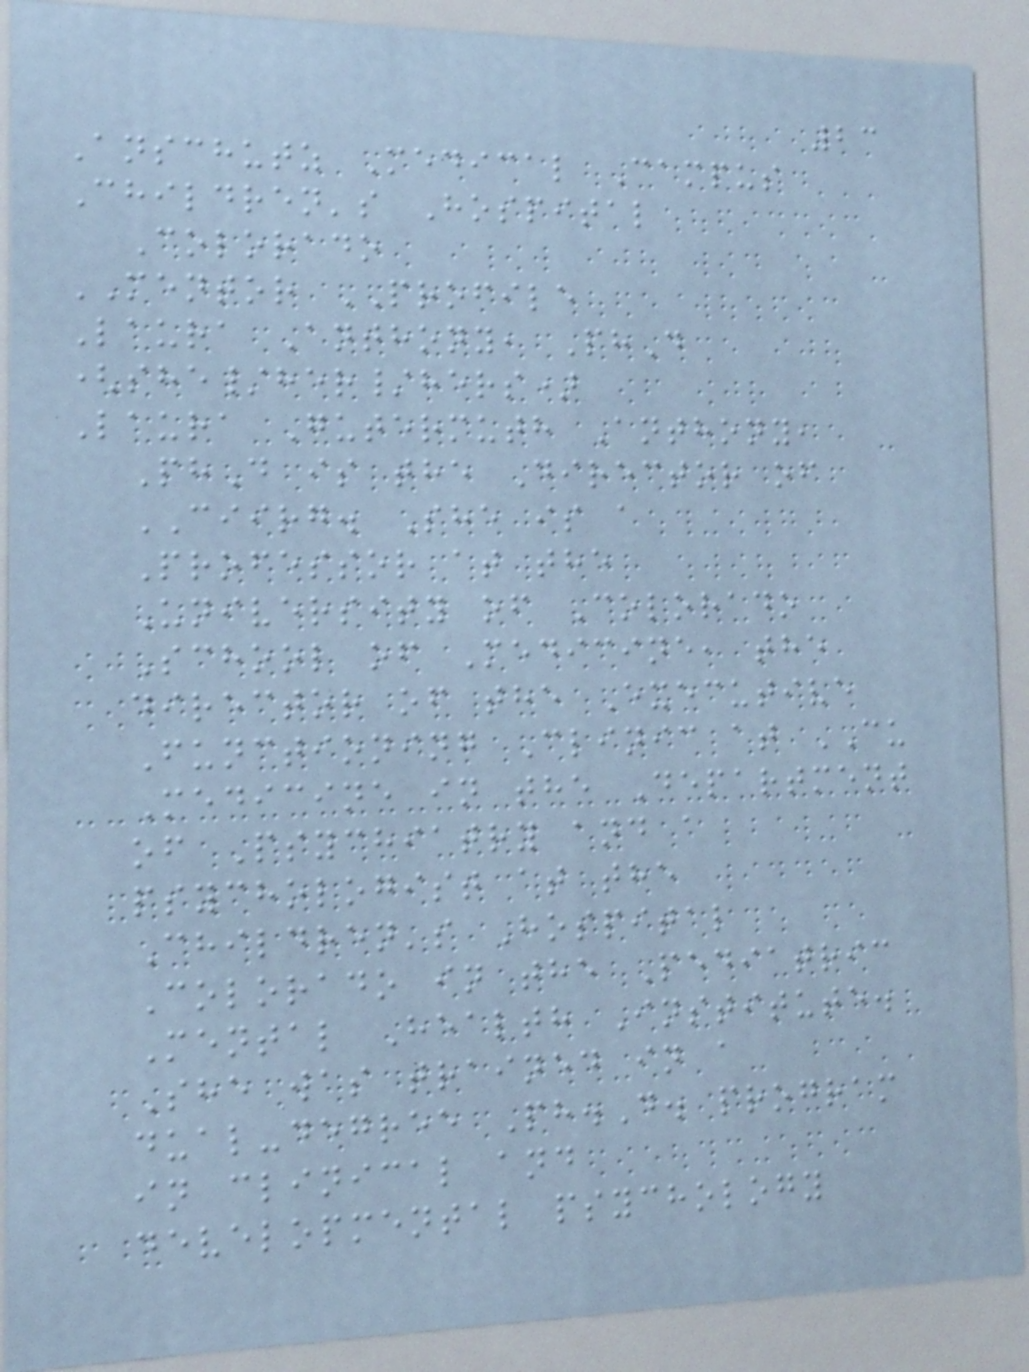23
Anschutz Medical Campus
Children's Hospital
Colorado
MENTOR PROFILE
Laura Anthony, PhD
(she/her/hers)
Laura Gutermuth Anthony,
PhD is the Director of
CIIRG. She is a
Professor at the
University of Colorado
School of Medicine, the
director of the Executive
Functioning Clinic at CU
Medicine in the Department
of Psychiatry and a
psychologist at the
Children's Hospital
Colorado in the Pediatric
Mental Health Institute.
She was trained in a
dual-degree Ph.D. program
in clinical and
developmental psychology
